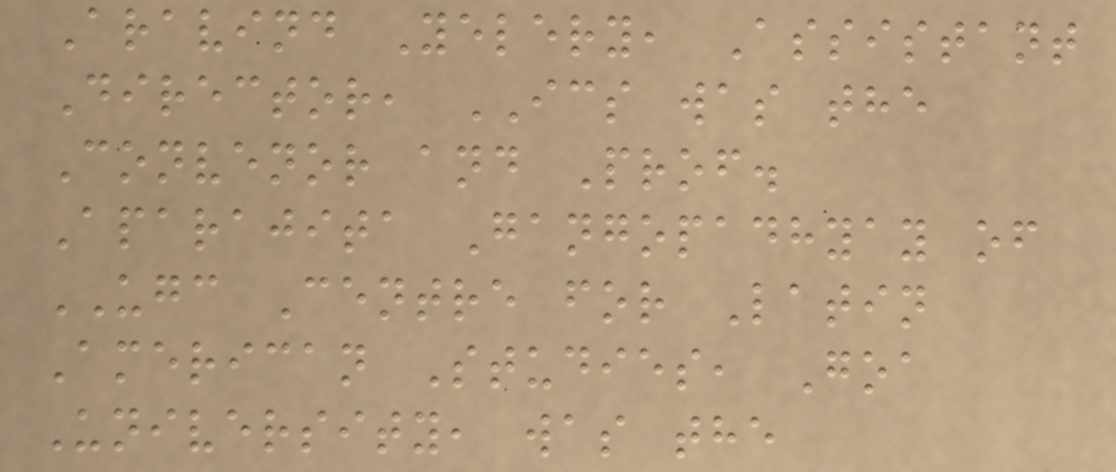Aravind Yelery, Assistant
Director, ICS was the
Convenor and Prof.
Aparajita Gangopadhyay of
UGC Centre for Latin
American Studies, Goa
University, was the
